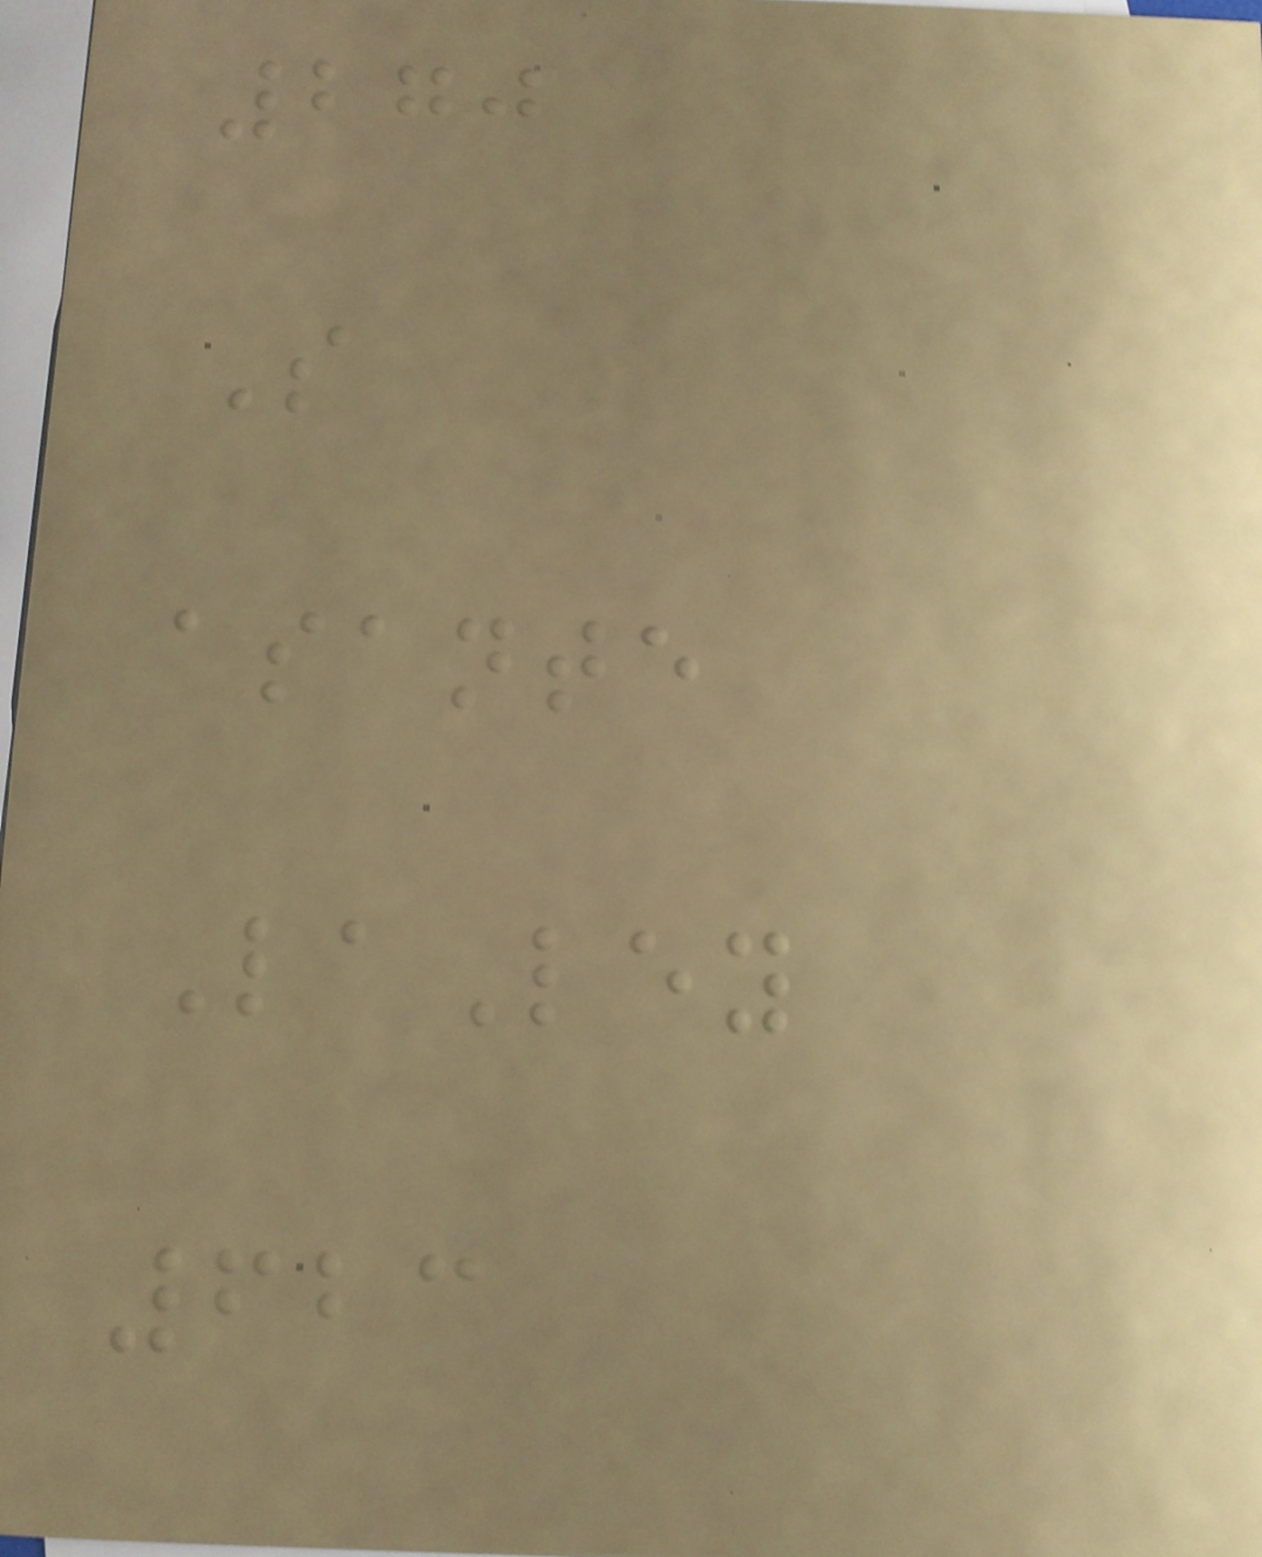270
S
asante
LaLey
623
